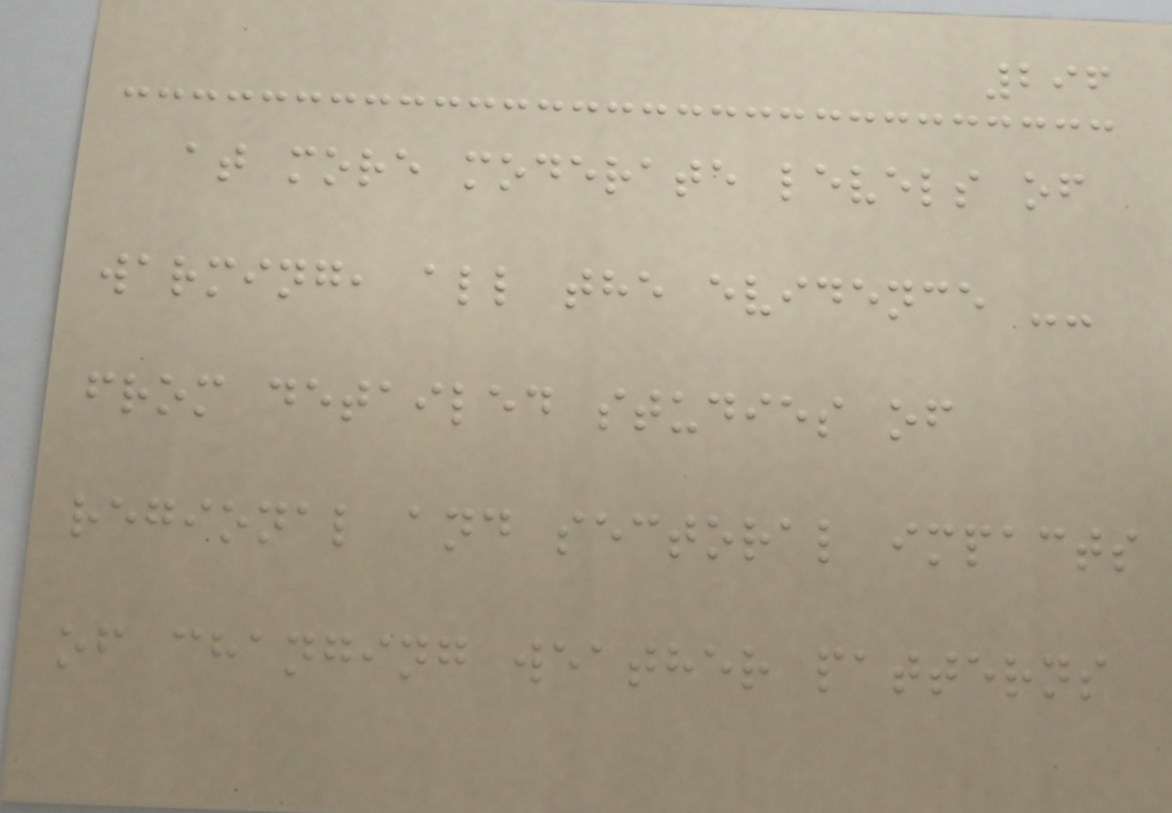296
at more moderate levels of
warming, all the evidence --
from detailed studies of
regional and sectoral impacts
of changing weather patterns
